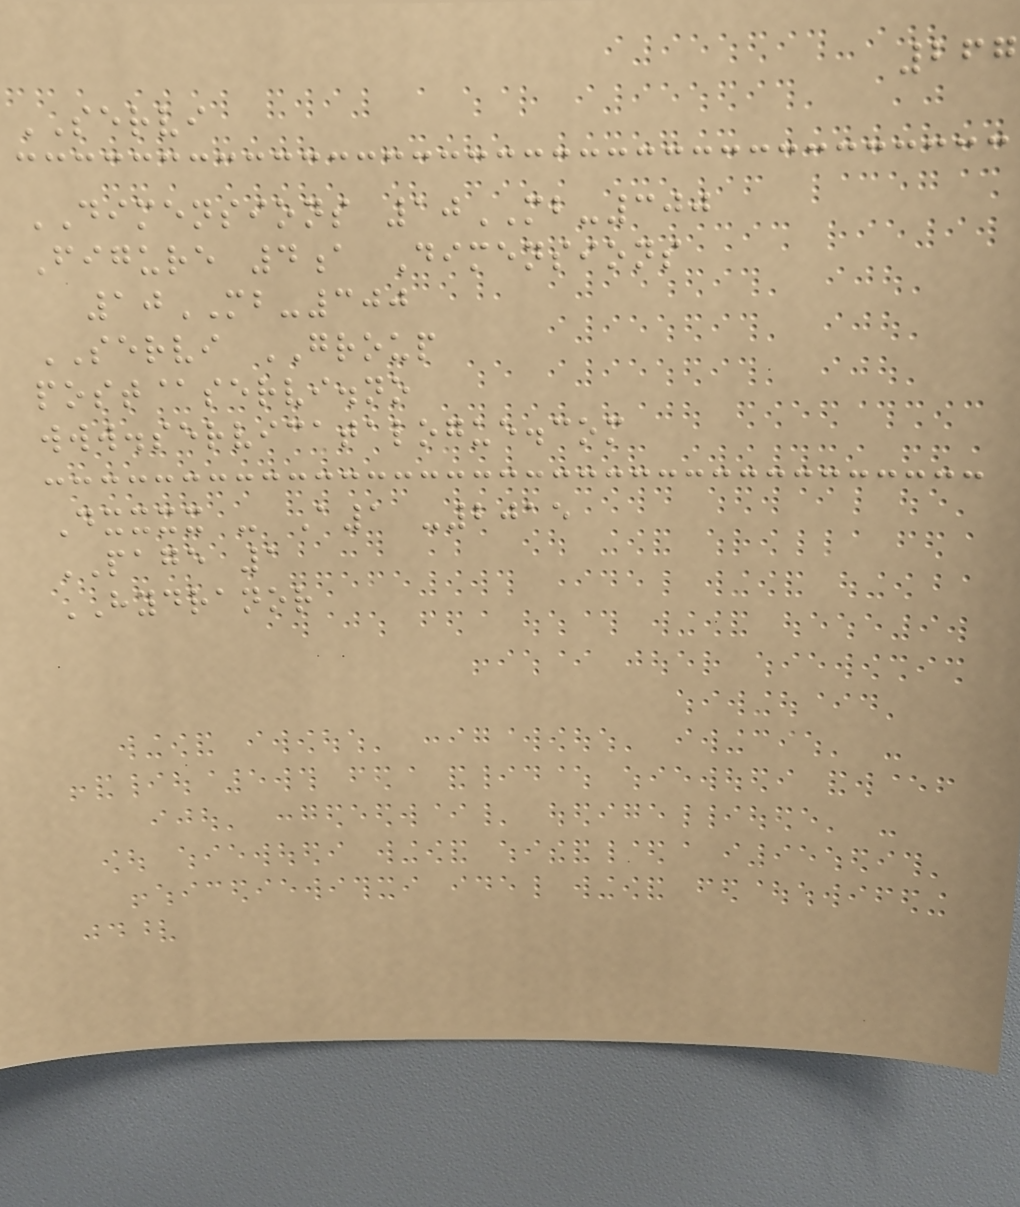267
SERVI
DIMENSIONS 10MB-300
Figure 4a Dimensions
10MB-300
SERVI GROUP
post@servi.no
www.servicatalogue.com
Dxxxx - A1 -2015
PAGE 1
HYDRANOR
